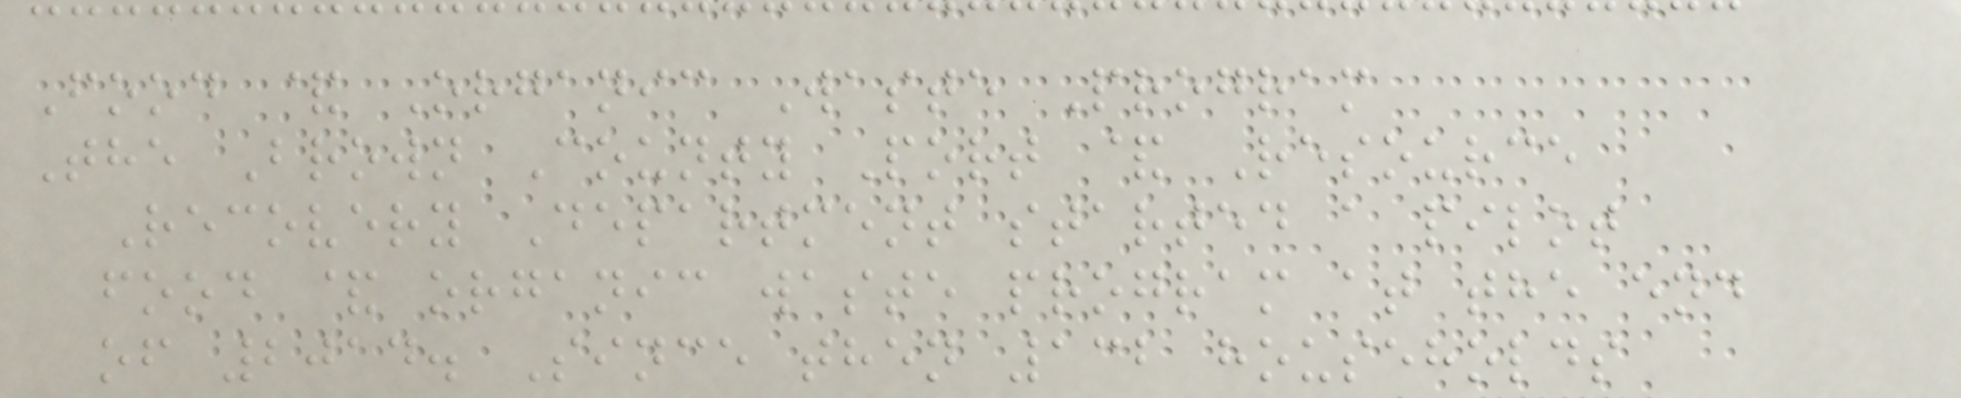Food & Organic Waste Program
The Brown County Port & Resource
Recovery Department started a pilot
food & organic waste program at the end
of 2014. Since then 132 households
